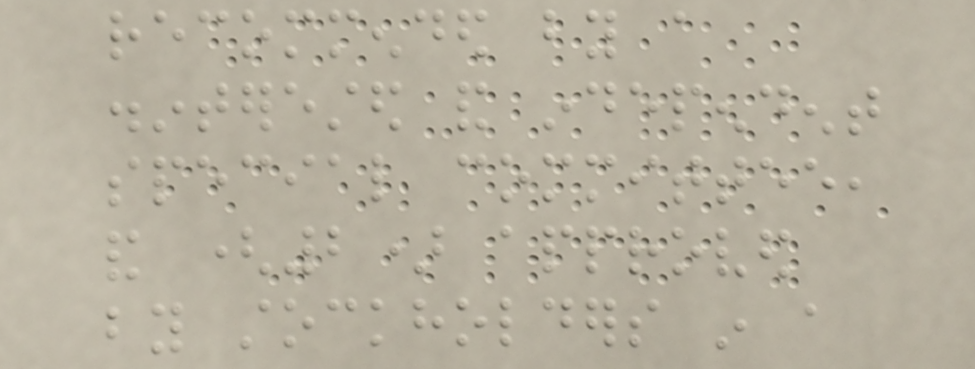recommended by a
disinterested and independent
special committee,
and (2) approved
by stockholders in a
